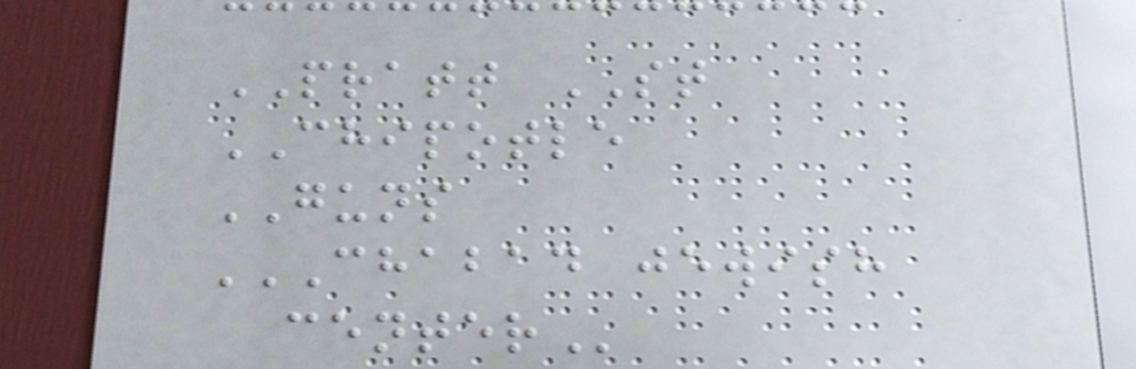PRATT ST
CHIPOTLE
GUNS
CHABAD JEWISH
CENTER
